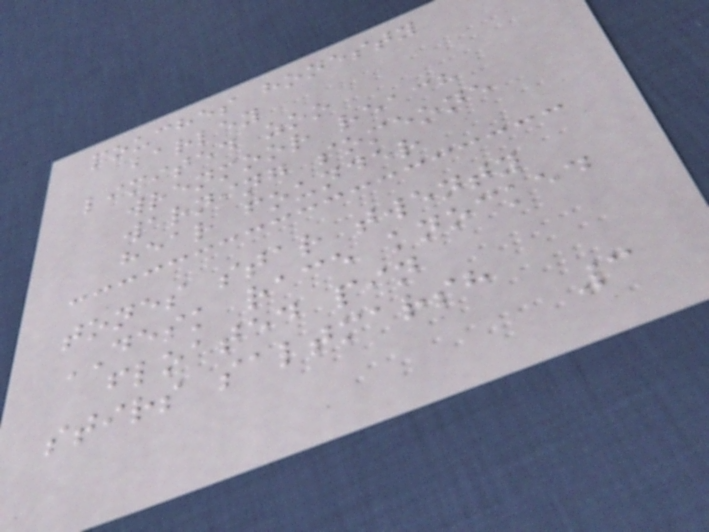pouches honesty
barley
limited zoo
wrenmoor reach
warning someone
hear founder
tones star twenty
DESK race knocked
floated pin
stirs saltmarsh
3
